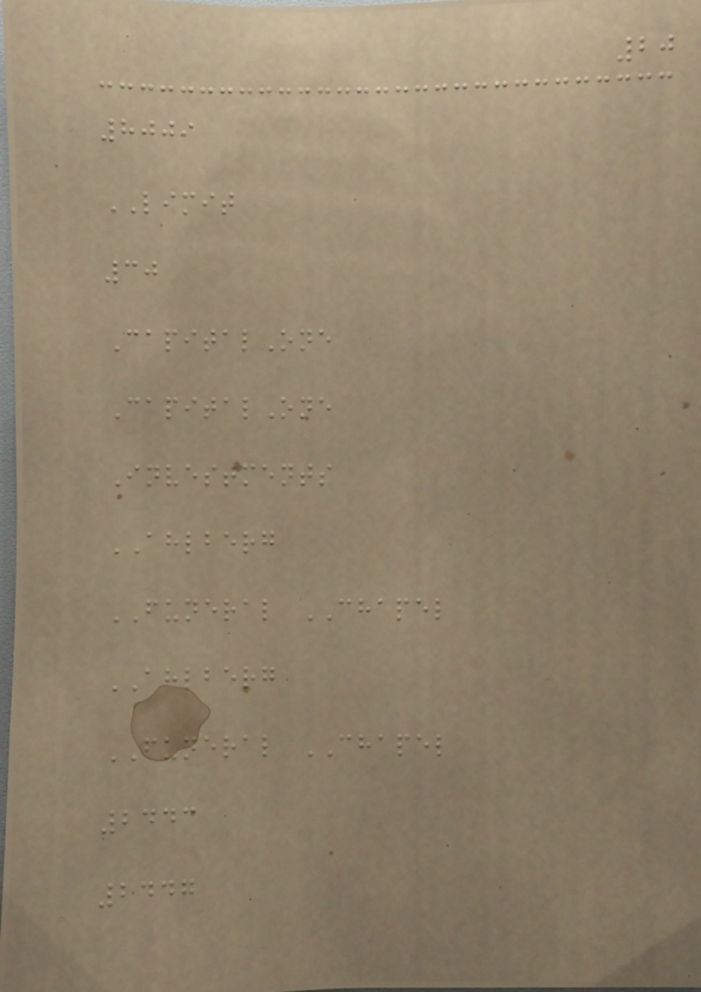20
8009
LIMIT
30
CapitalOne
CapitalOne
Investments
AHLBERG
FUNERAL CHAPEL
AHLBERG
FUNERAL CHAPEL
2443
2447
